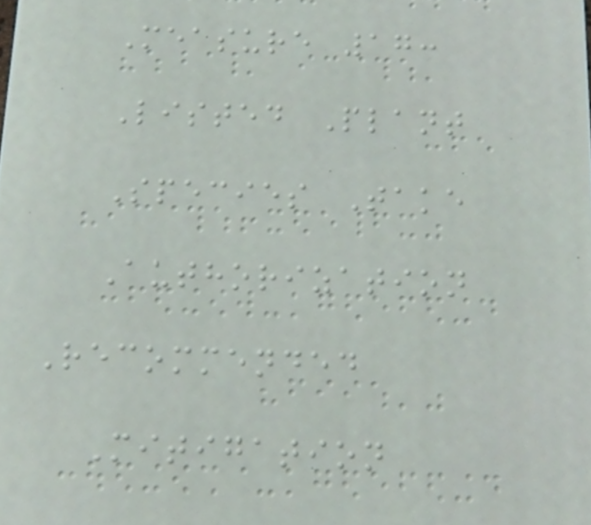Measure 17:
Listed Plant
Species Take
Authorization
Recommended
Mitigation
